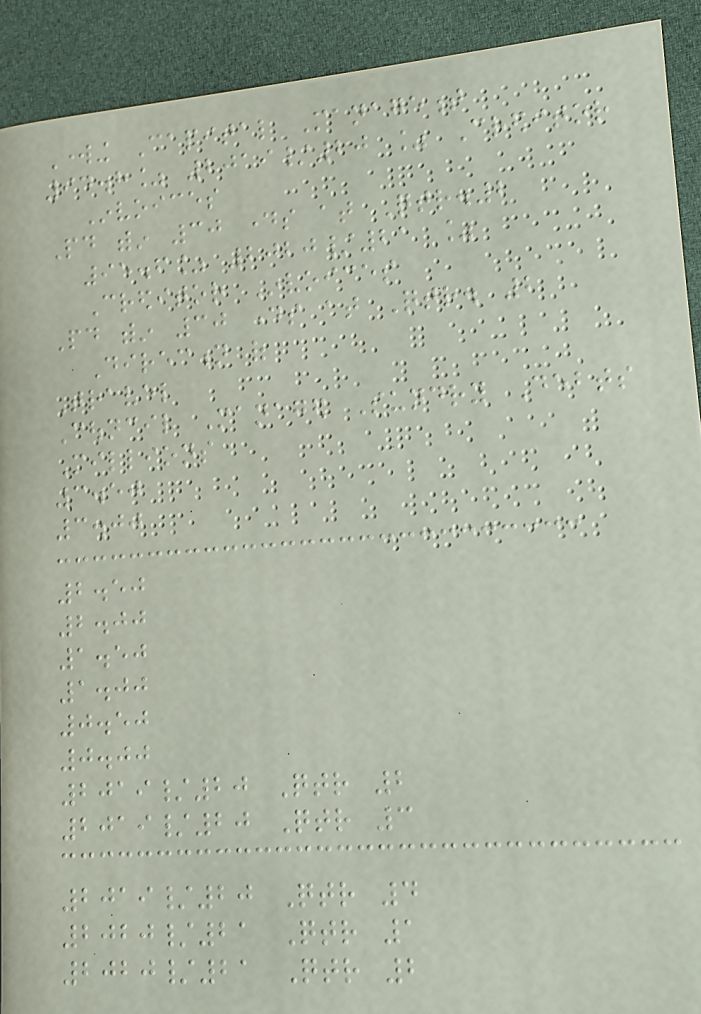Working Capital Management
94.8% 2019/20 % Creditor
Invoices
Paid within 30 days at Qtr.2
95.6% 2020/21 %
Creditor Invoices
Paid within 30 days at Qtr. 2
Direction of
Travel
Council Managed Sundry Debts
Millions
3.50
3.00
2.50
2.00
1.50
1.00
0.50
0.00
2019/20 Qtr 2
2019/20 Qtr 3
2019/20 Qtr 4
2020/21 Qtr 1
2020/21 Qtr 2
